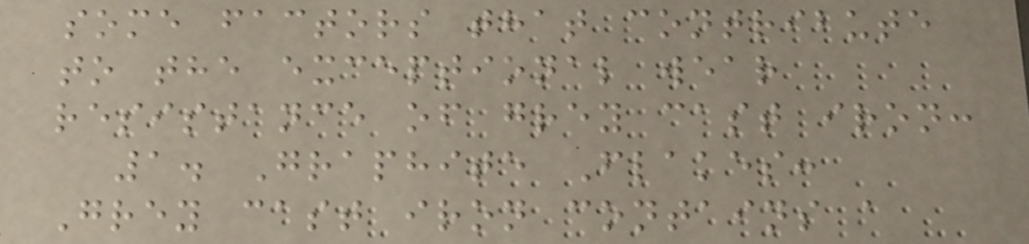some factors that contribute
to the exceptional wear
resistance of grey cast iron:
1. Graphite Flakes:
Grey cast iron contains a
